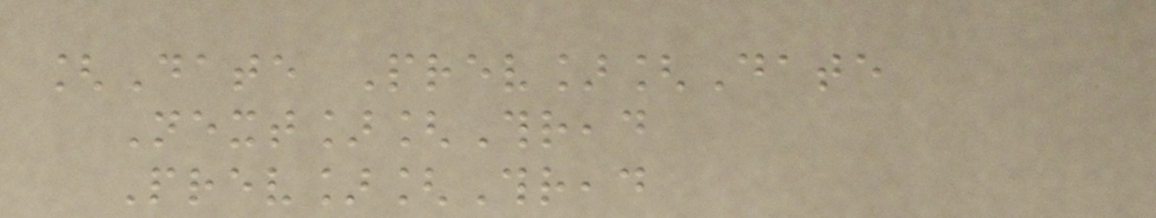[Date Prev][Date
Next][Thread
Prev][Thread
